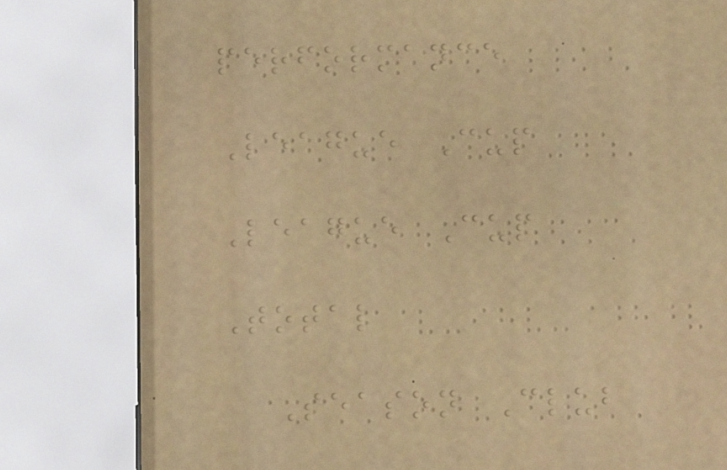performance
League Cup
League Cup
Total
Season Club
